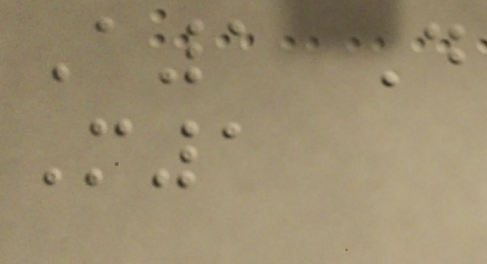A1 Do
M1
